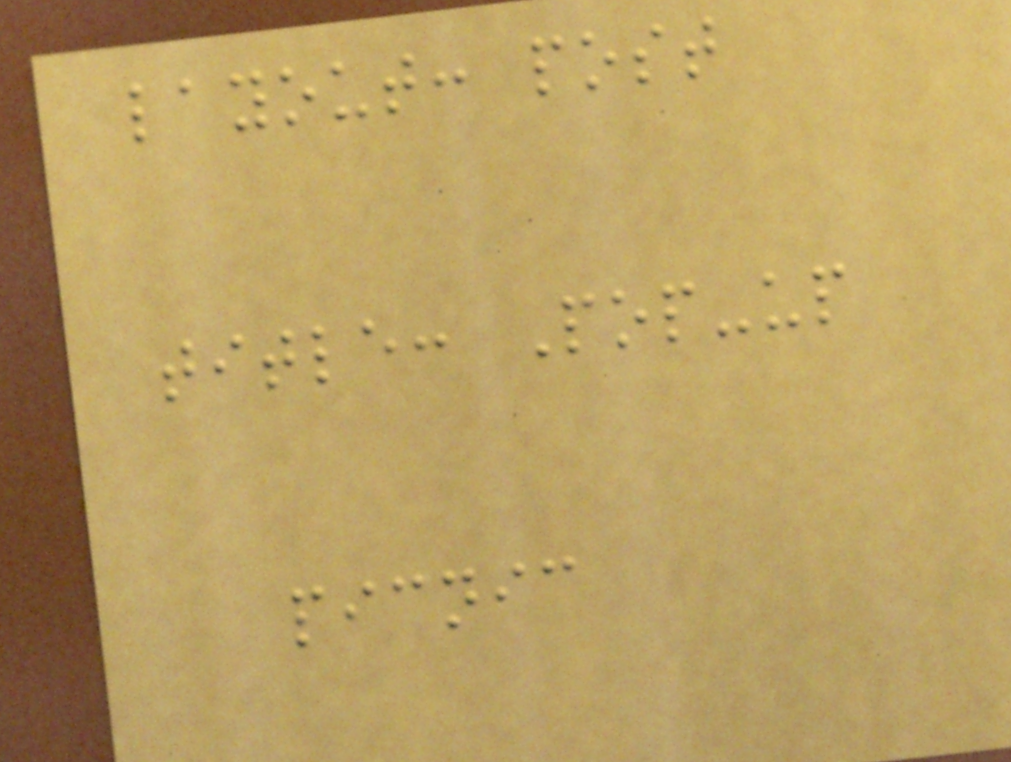layout: post
title: Pop-up
picnic
